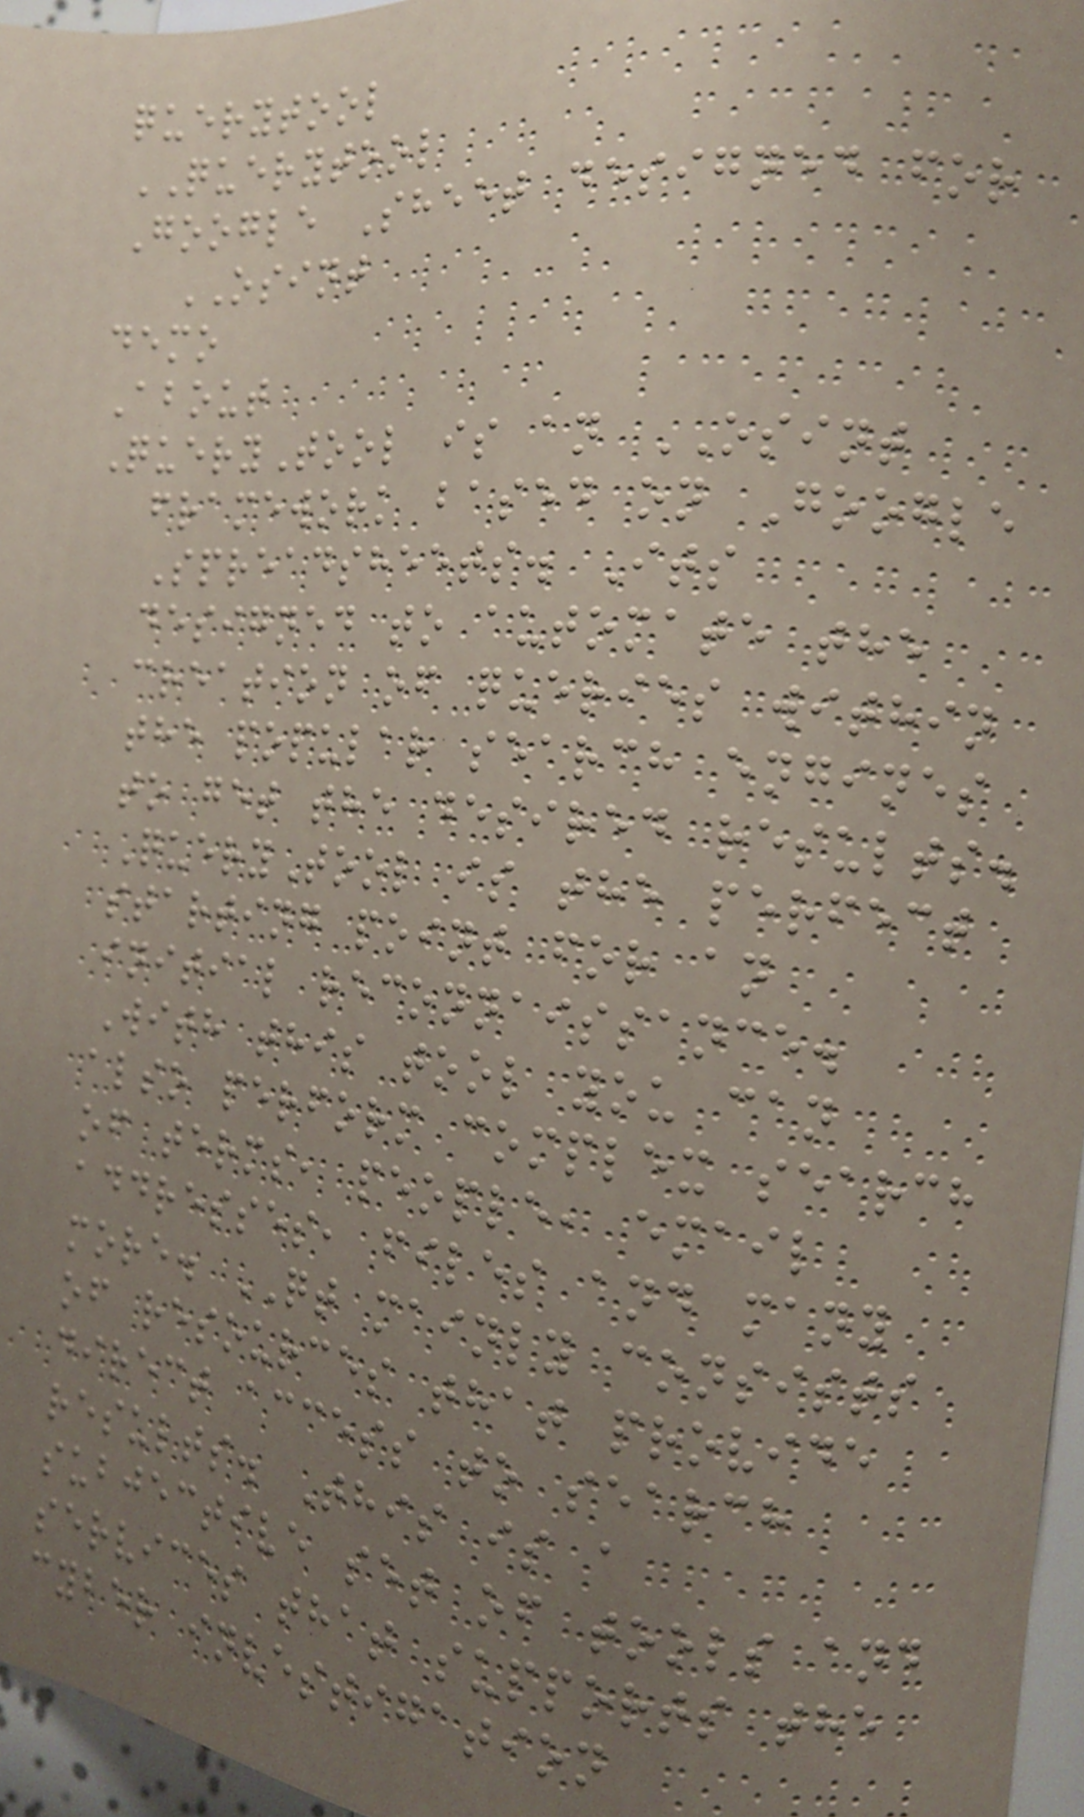querytool
QUERYTOOL
Google Sheet designed for
OSINT
demo
About
QueryTool is an OSINT
framework based on Google
Spreadsheets. Its
designed to automate the
creation of queries within
the popular search engines
to get the desired results.
QueryTool is the perfect
starting point for an
initial reconnaissance.
With this tool you can
also perform complex search
of terms, people, email
addresses, files and many
more. QT mainly consists
of resources that provide
direct access to search
results. This is a
subjective set of tools and
services that supports the
cyber investigation
